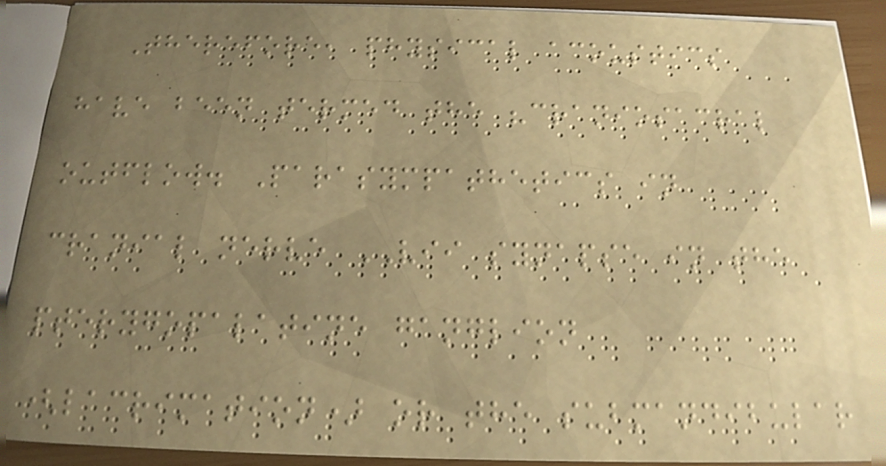Therefore, physical acoustics
have been termed the "craniosacral
outflow. Parasympathetics in
cranial nerve VII synapse in the
pterygopalatine ganglion
(lacrimation) or the submandibular
